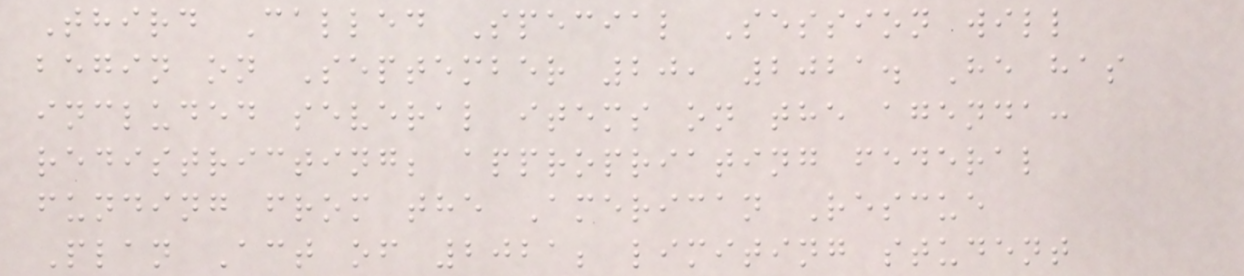Third Called Special Session will
begin on September 20, 2021. He has
included several items on the agenda:
redistricting; appropriating federal
funding from the American Rescue
Plan Act of 2021; limiting student
